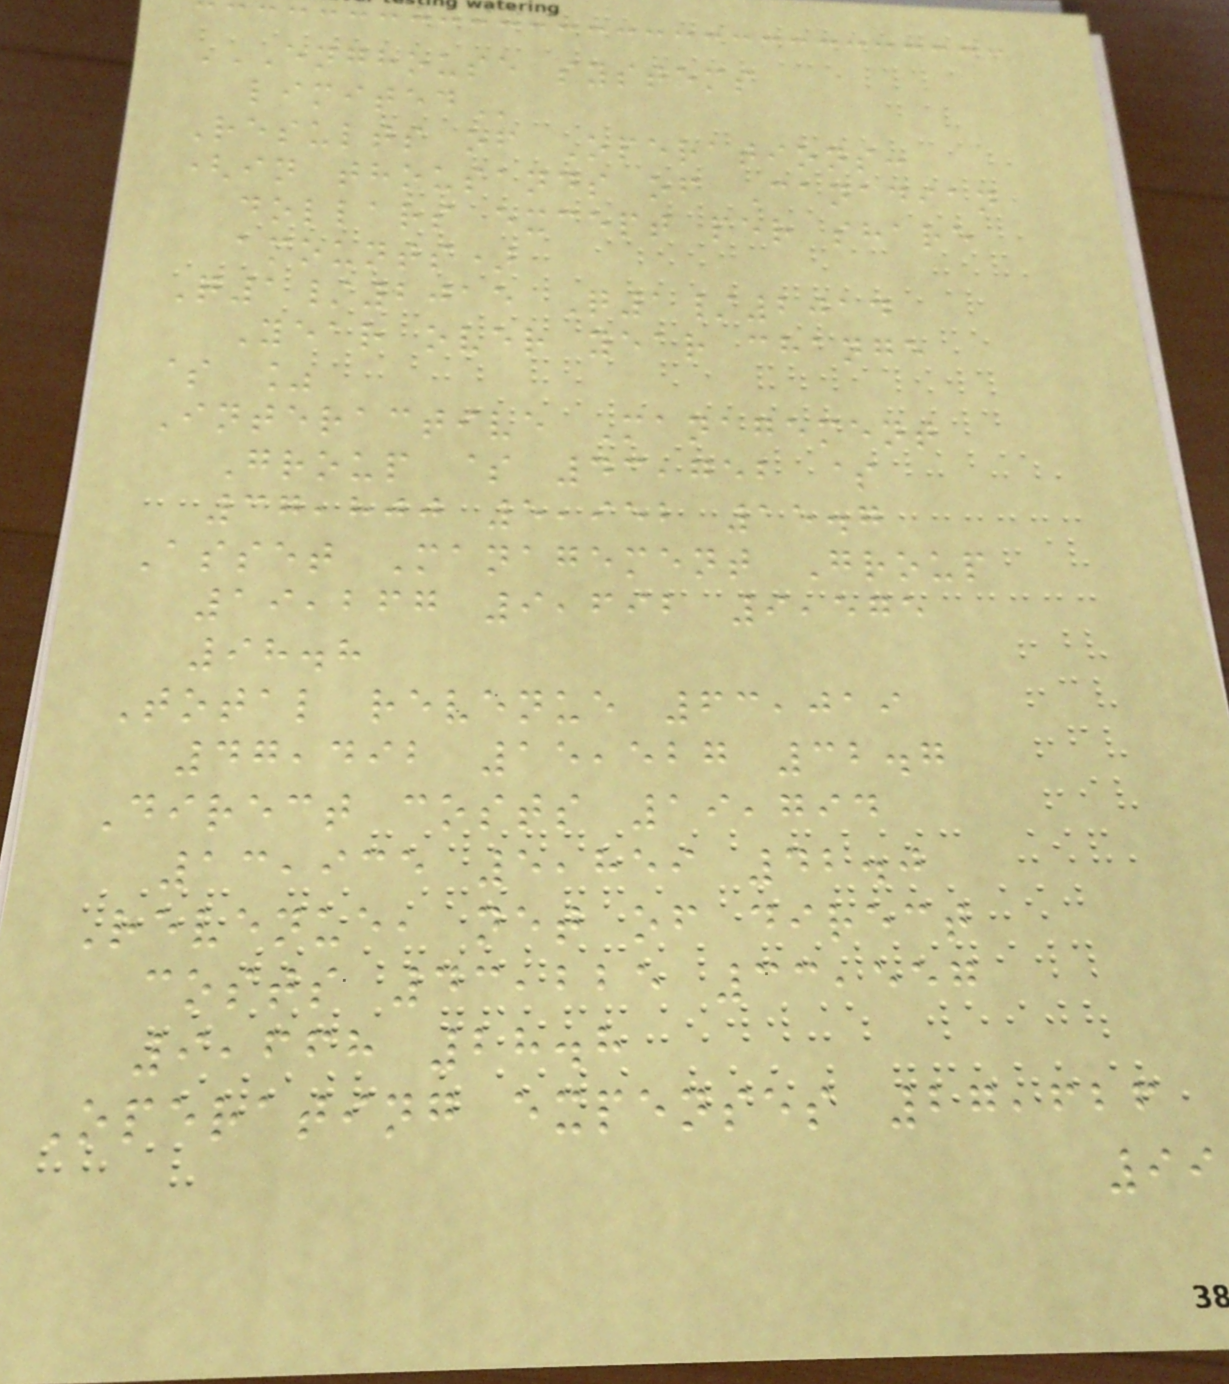ENGHOUSE SYSTEMS
LIMITED
Results of Operations:
(in thousands of Canadian
dollars except per share
amounts)
Q1/2015 Q1/2014
Year over year change
$ %
Interactive Management
Group $ 43,752 $
37,800 5,952 15.7
Asset Management Group
19,267 9,692 9,575
98.8
Total revenue 63,019
47,492 15,527 32.7
Direct costs 19,794
13,935 5,859 42.0
Revenue, net of direct
costs 43,225 33,557
9,668 28.8
Operating expenses 27,626
99
